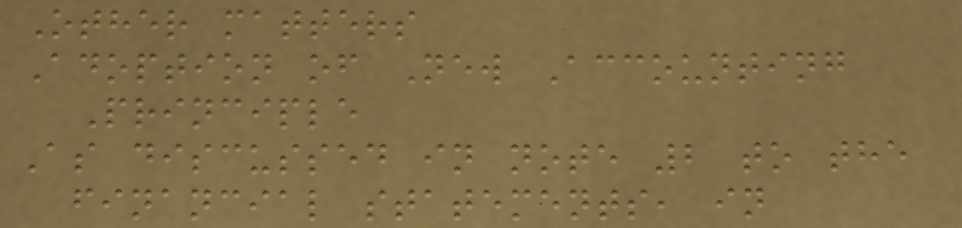Other matters
Adoption of New Accounting
Principle
As discussed in note 2 to the
financial statements, in
